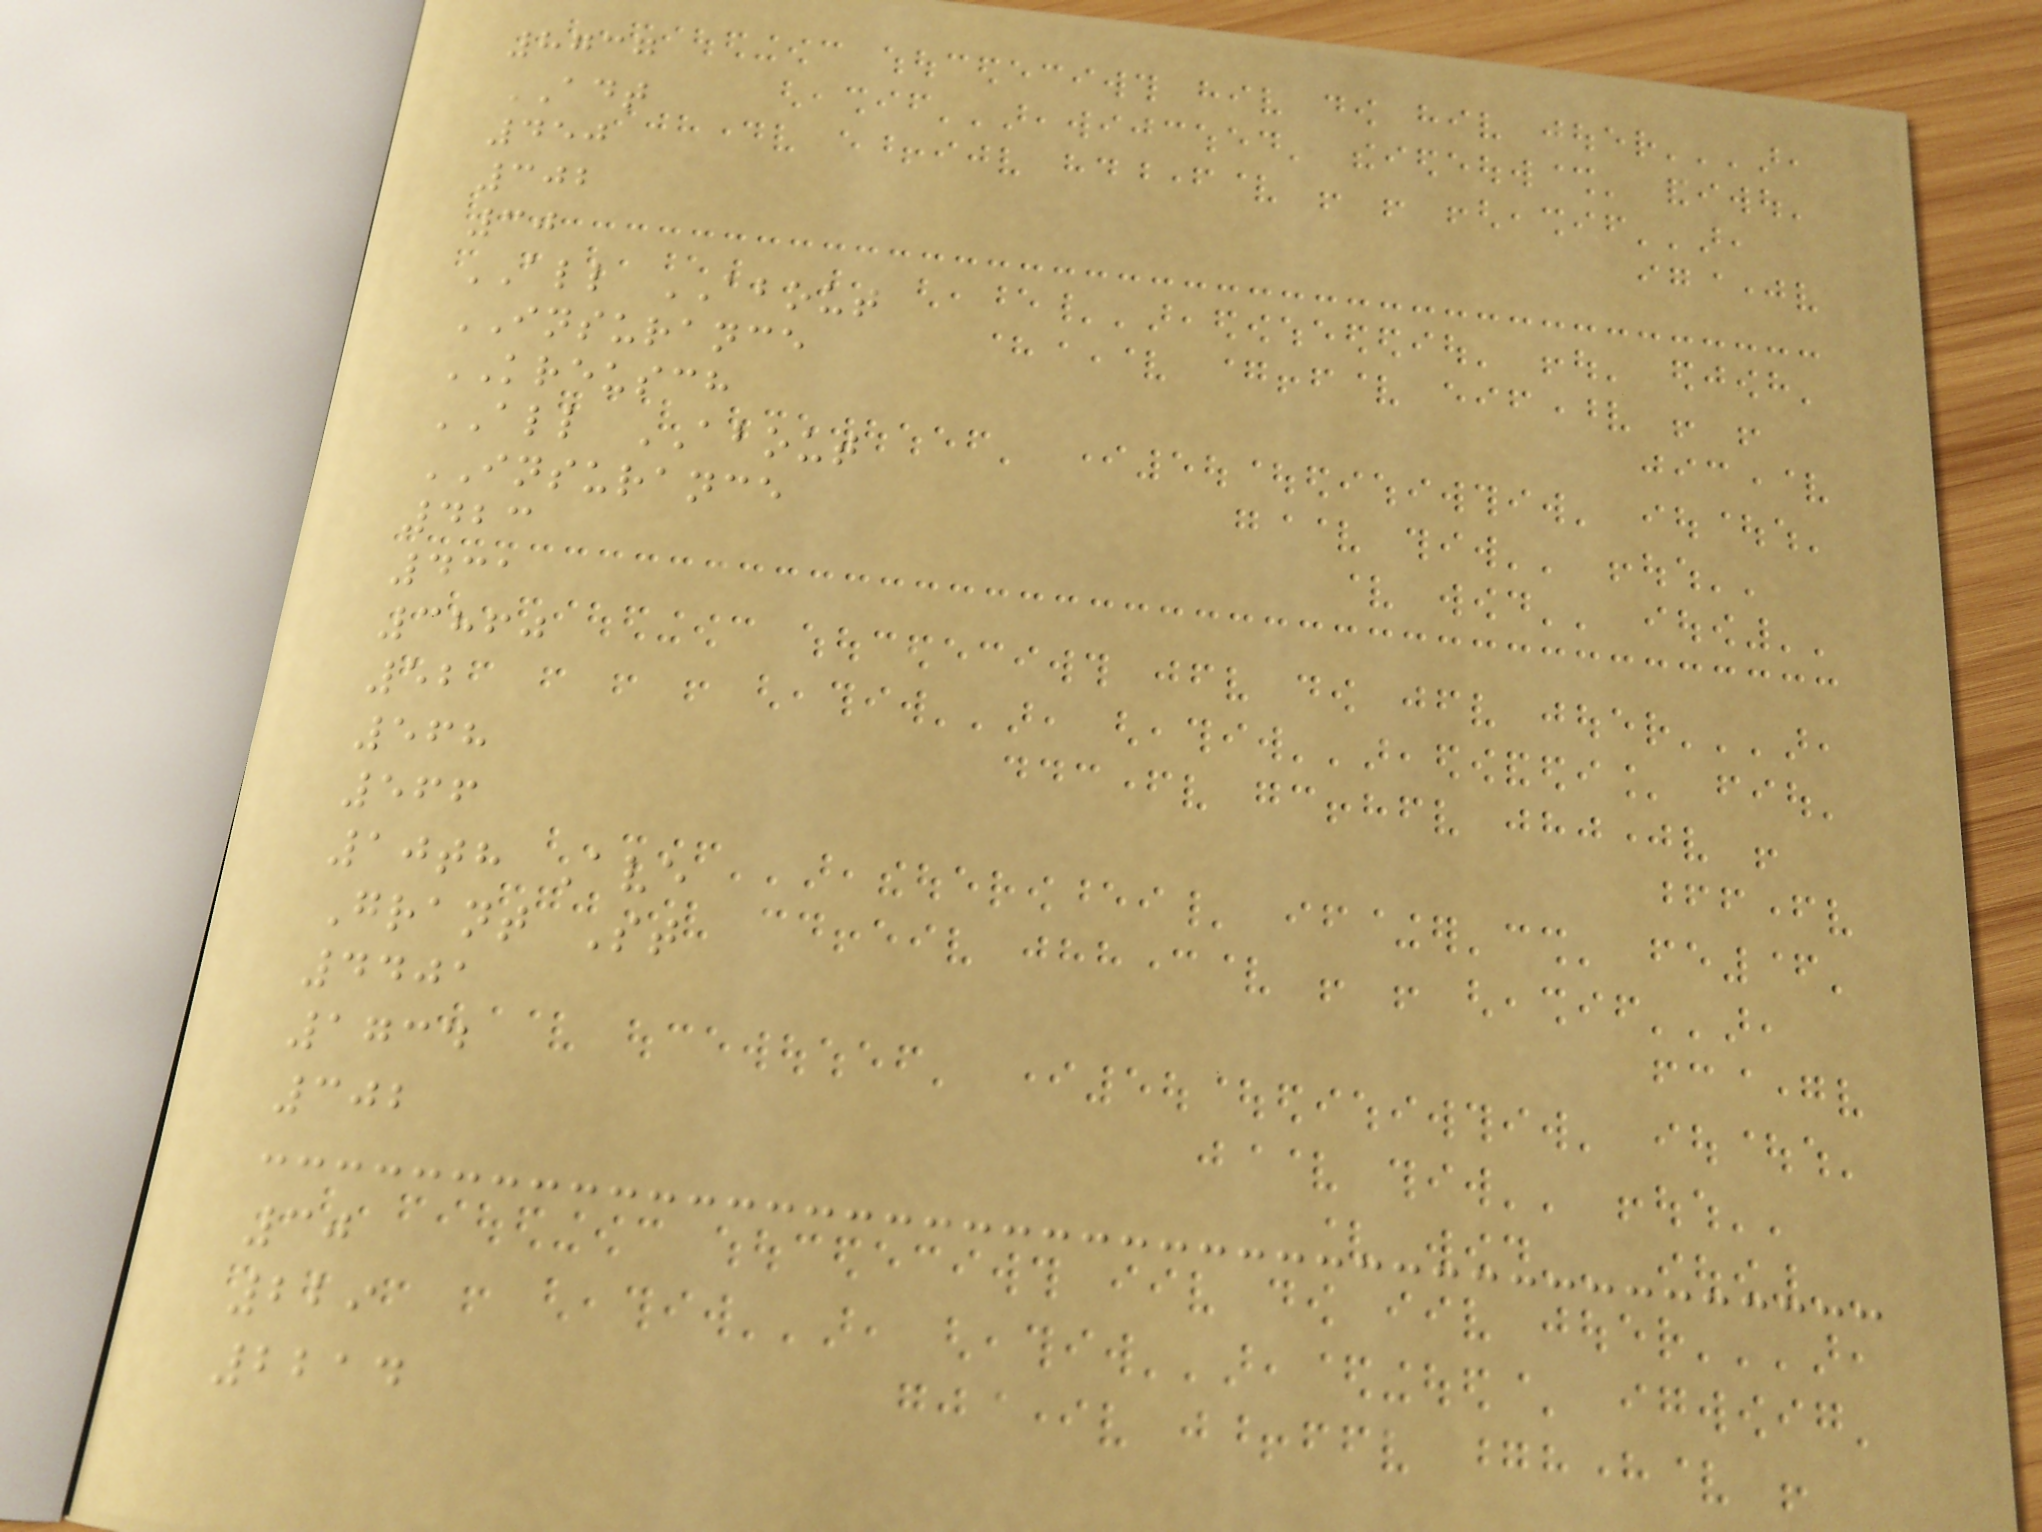8737
ADT
450
302
30
ALL ABOUT
INSURANCE
KREUSCH
ALL ABOUT
INSURANCE
423
431
3860
52
568
566
10th Ave
Grant St
4401
1734
302
30
229
2214
